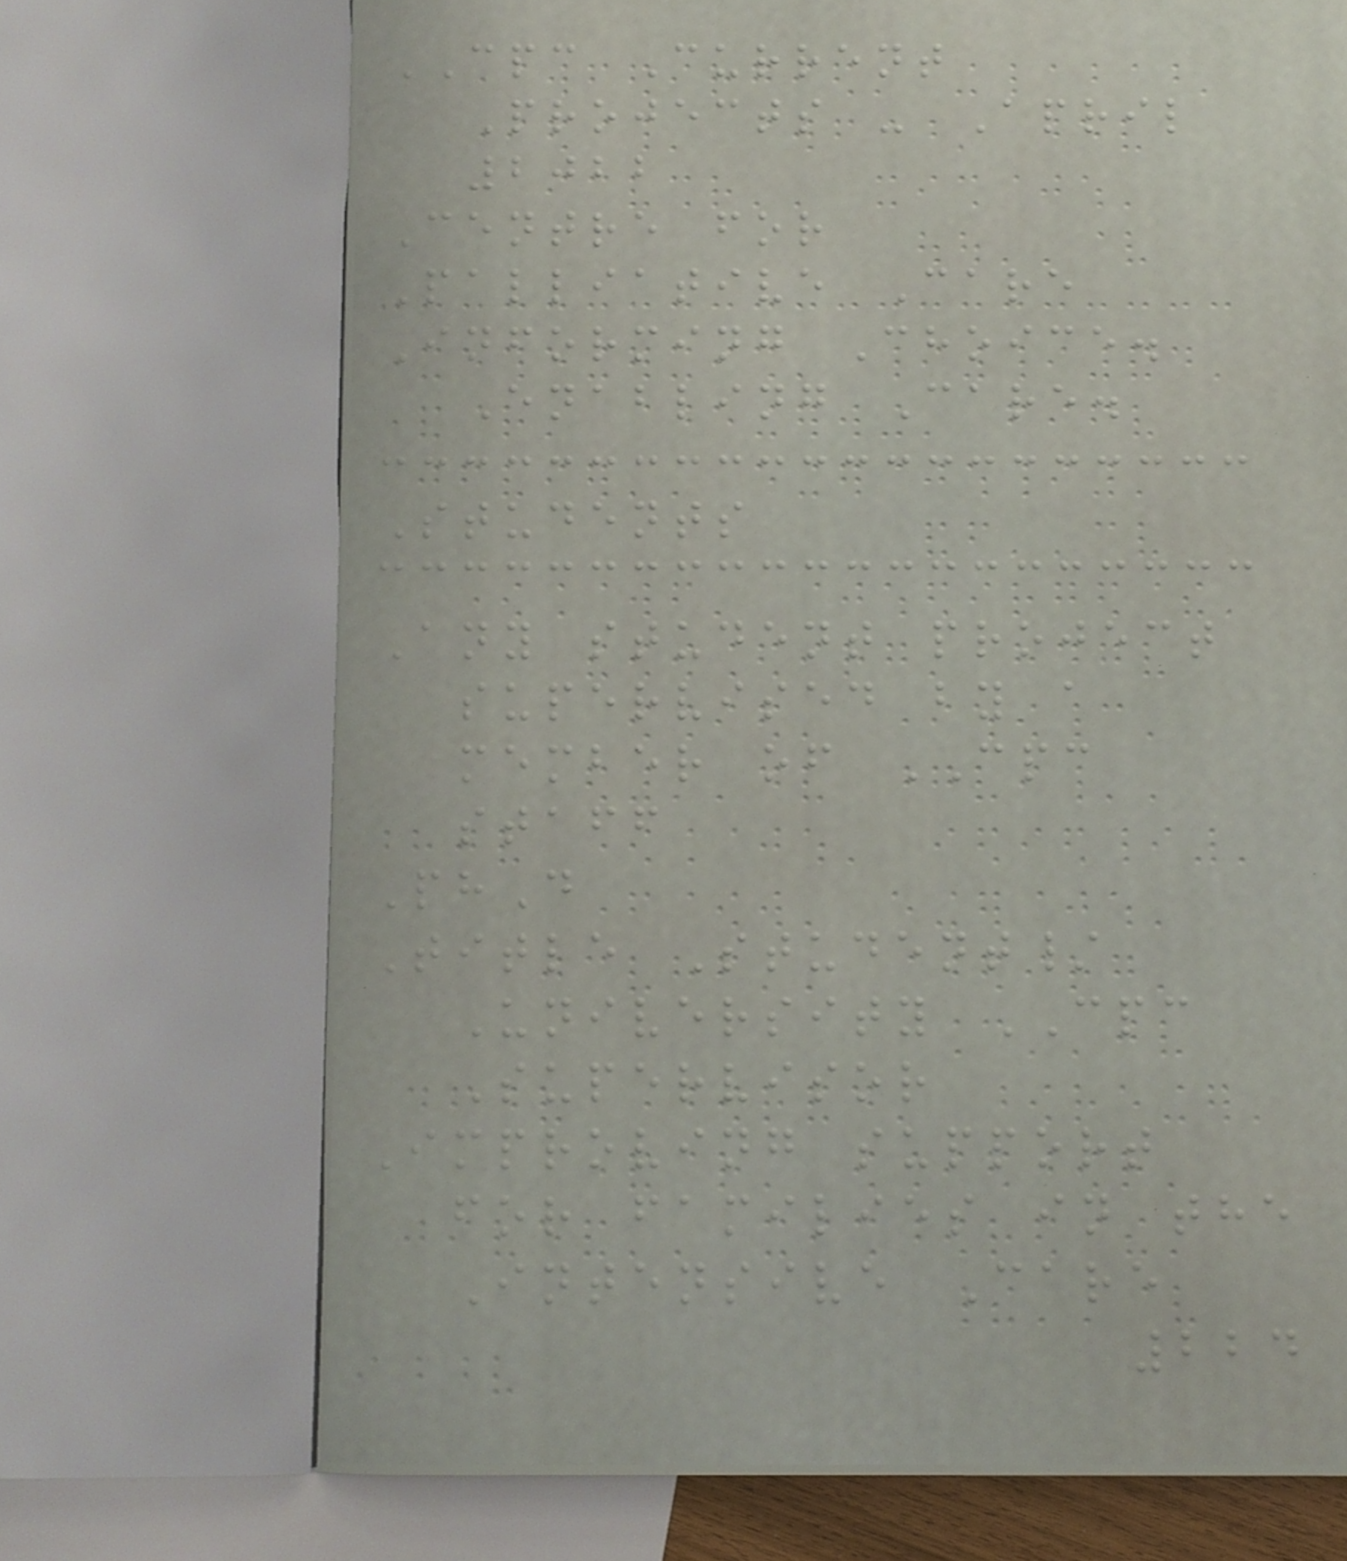CPC Current
Projects - April
2022
Centre for
Palliative Care
Informing Choice.
Enabling Care.
Students
Any student project
supervised by a
member of CPC
staff
PhD
Title Student/
University CPC
Supervisor
Improving support
for families in the
Intensive Care
224
